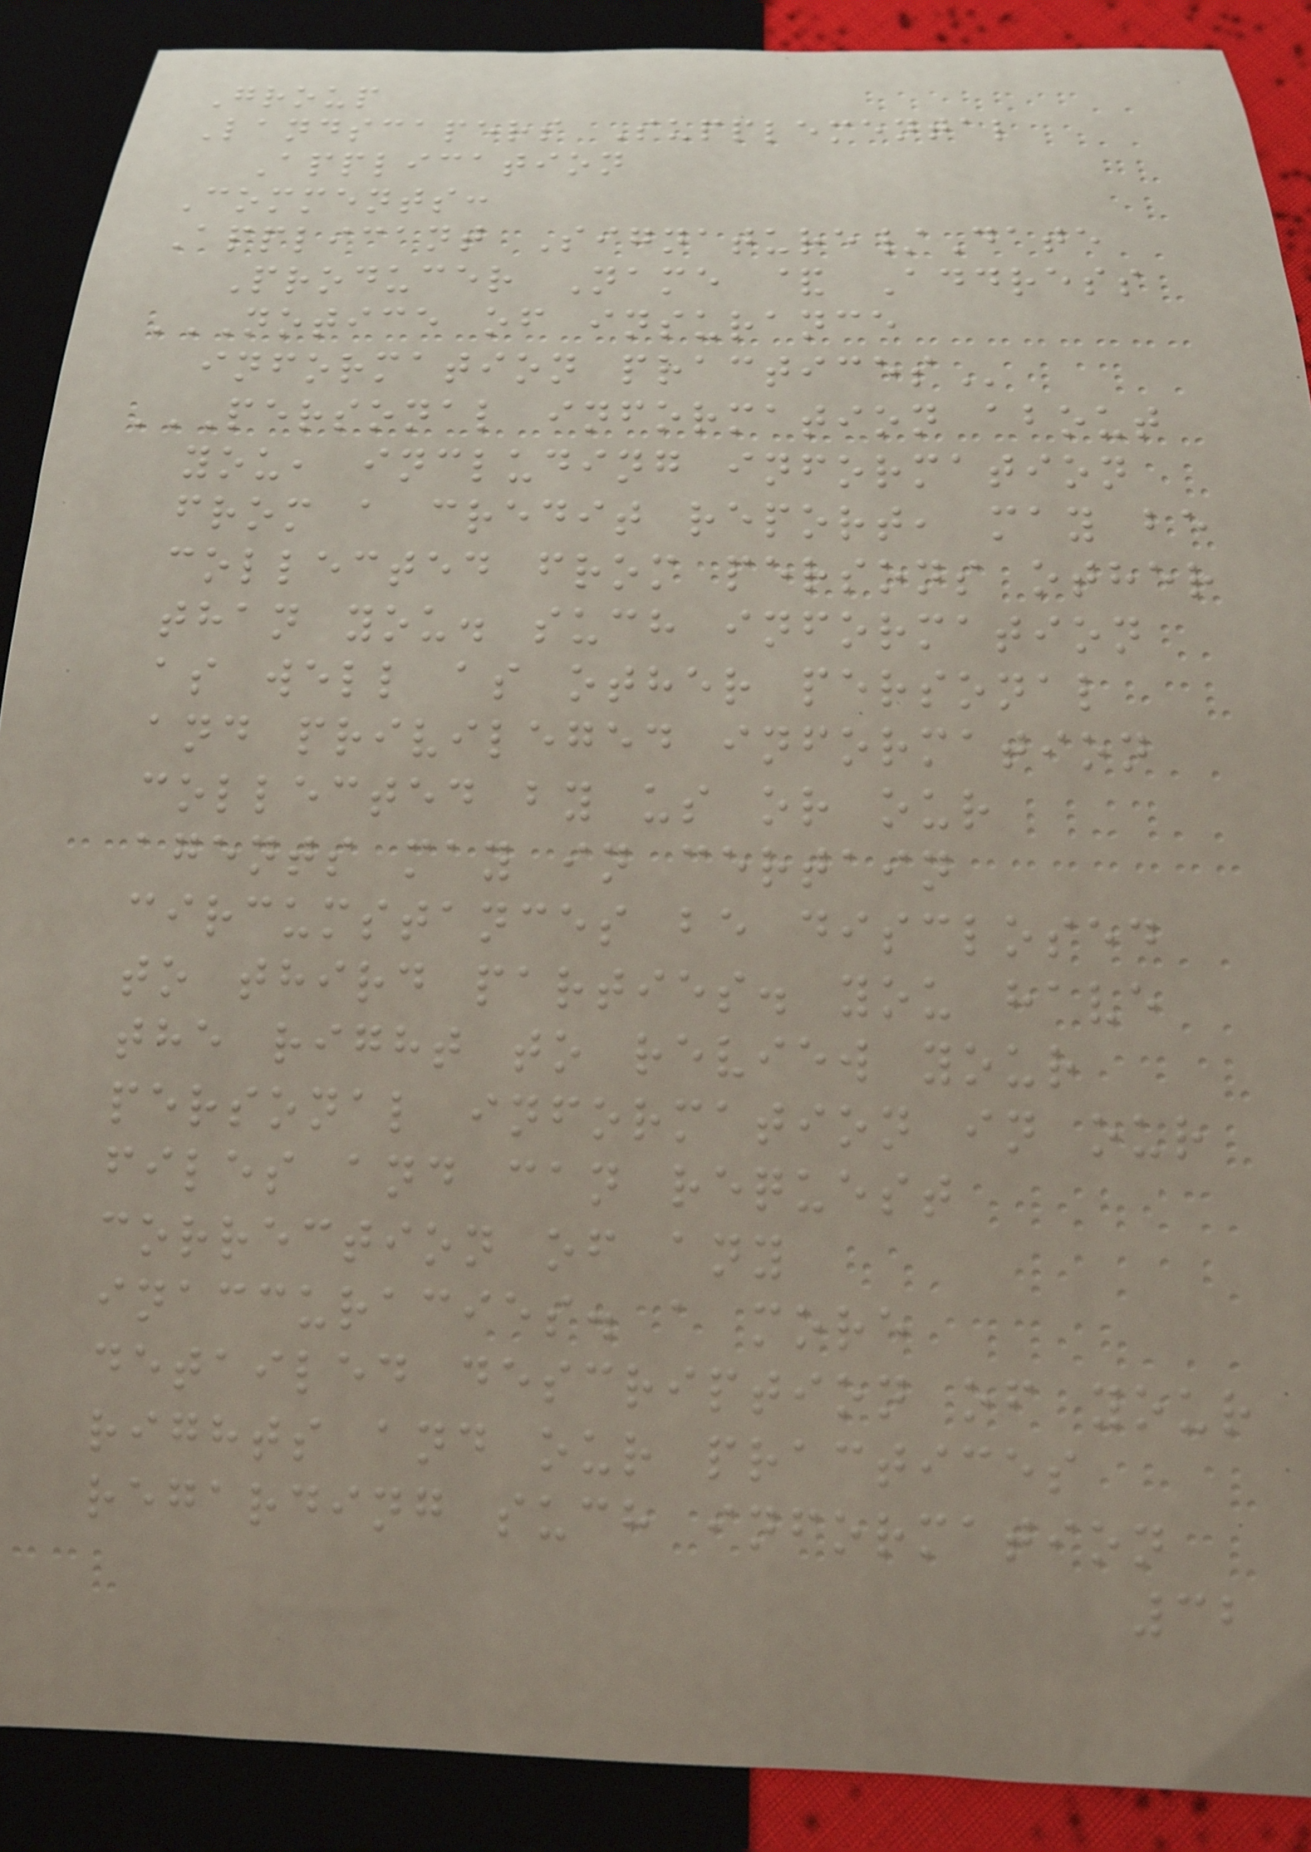Group
Landscapers Supplemental
Application
Comments:
Applicant Signature/Date
Producer Name & Address
NOTICE OF INSURANCE
INFORMATION PRACTICES
PERSONAL INFORMATION ABOUT
YOU, INCLUDING INFORMATION
FROM A CREDIT REPORT, MAY BE
COLLECTED FROM PERSONS OTHER
THAN YOU. SUCH INFORMATION
AS WELL AS OTHER PERSONAL
AND PRIVILEGED INFORMATION
COLLECTED BY US OR OUR
AGENTS MAY IN CERTAIN
CIRCUMSTANCES BE DISCLOSED
TO THIRD PARTIES. YOU HAVE
THE RIGHT TO REVIEW YOUR
PERSONAL INFORMATION IN OUR
FILES AND CAN REQUEST
CORRECTION OF ANY
INACCURACIES. A MORE
DETAILED DESCRIPTION OF YOUR
RIGHTS AND OUR PRACTICES
REGARDING SUCH INFORMATION
32
